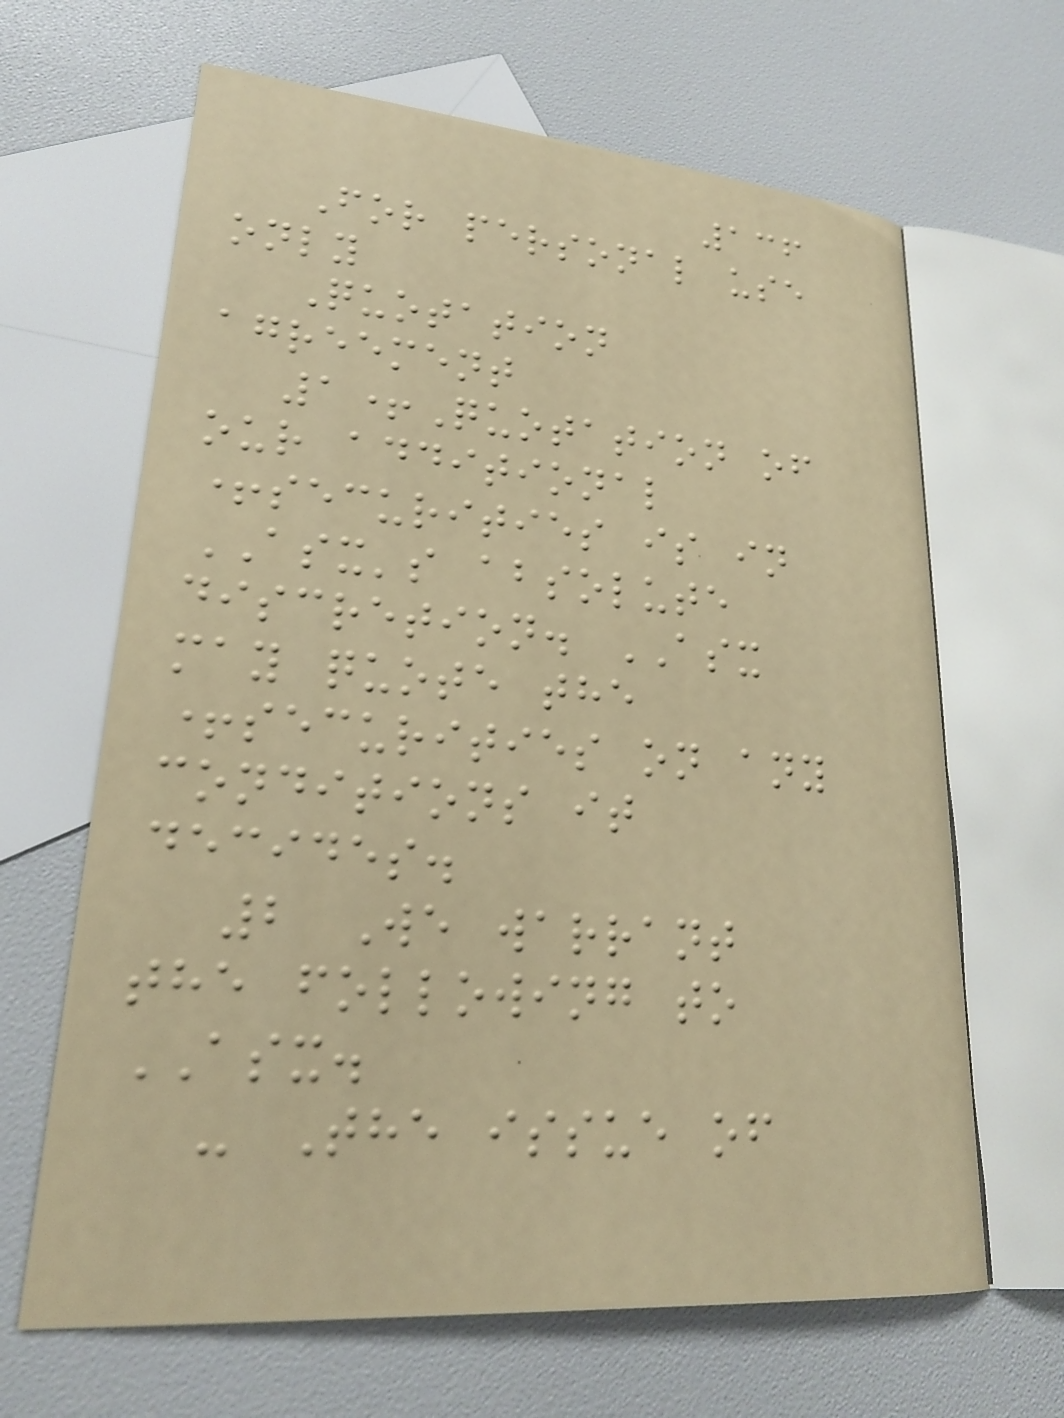136
For personal use
only
Quotation
agreement
1+Quotation of
our additional
+securities is in
ASX's absolute
discretion. ASX
may quote the
+securities on any
conditions it
decides.
2 We warrant
the following to
ASX.
- The issue of
